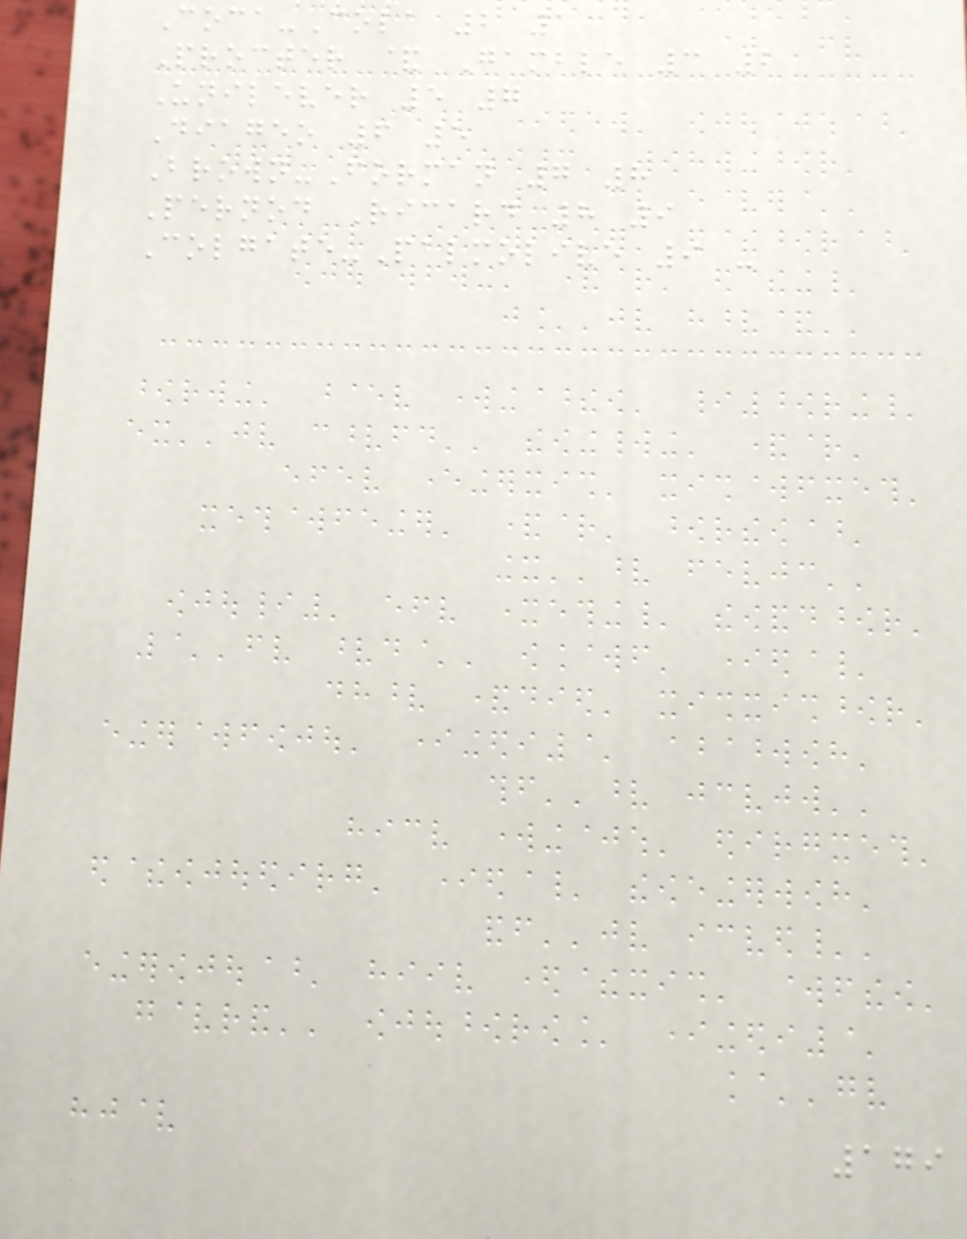Coca-Cola 2 1
Procter & Gamble 3 2
Unilever 5 7
Diageo 6 5
Brown-Forman 7 8
Pernod Ricard 8 9
Colgate-Palmolive 9 -
179
